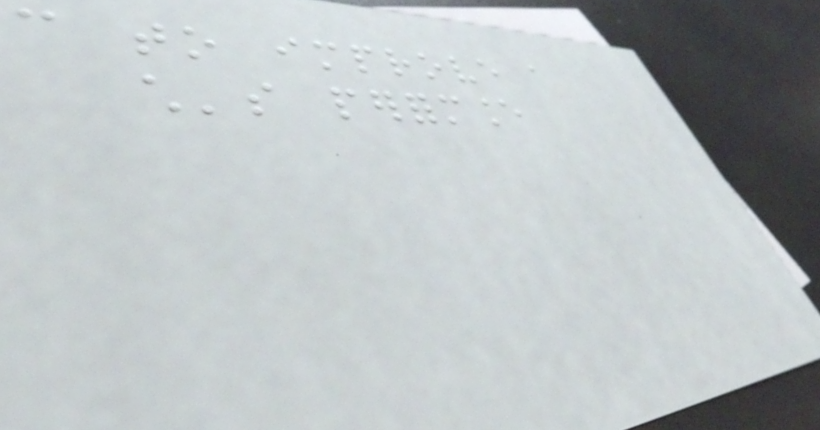can to improve a
child's performance
